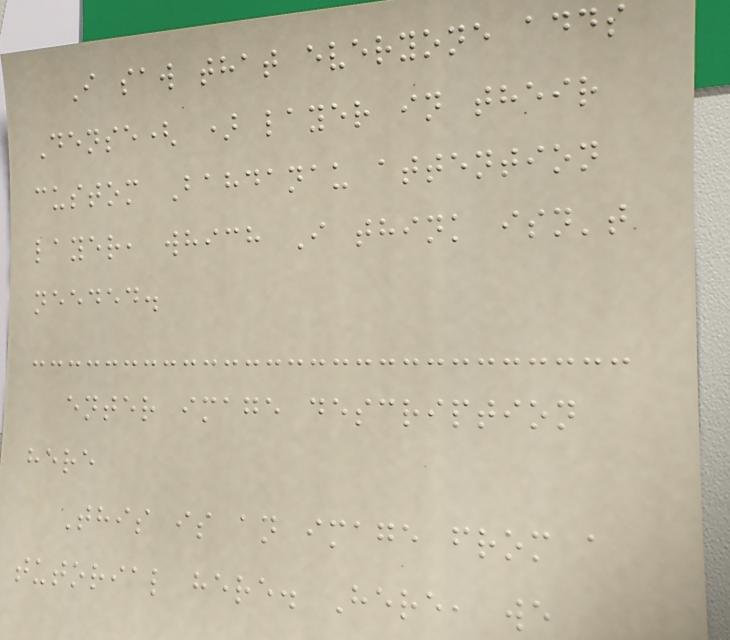I saw that everyone adds
Dense( ) layer in their
custom Bahdanau attention
layer, which I think isn't
needed.
enter image description
here
This is an image from a
tutorial here. Here, we
